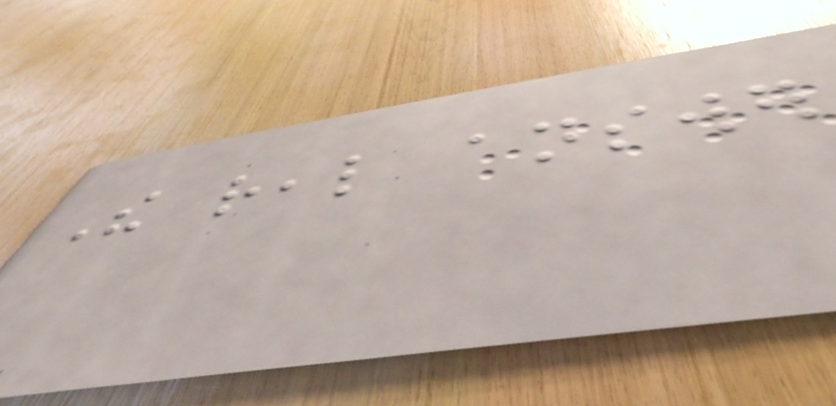The real answer
